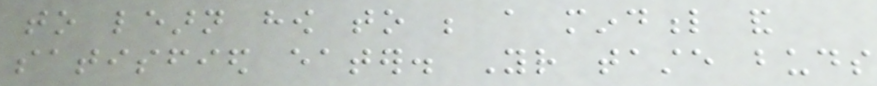to learn how to be a mindful and
satisfied eater. Your taste buds
